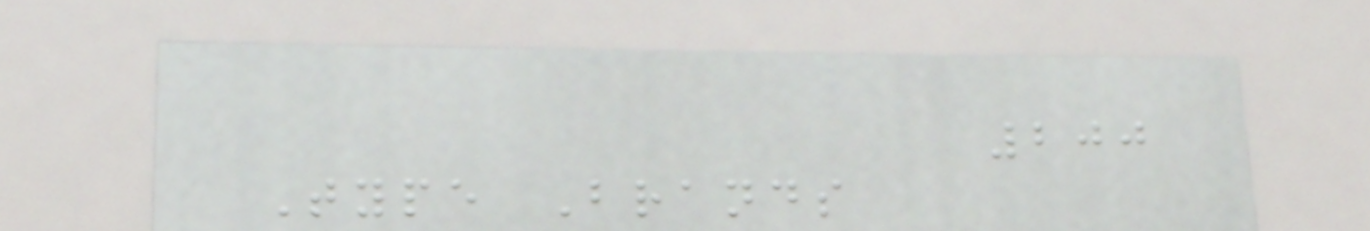200
Type Brands
